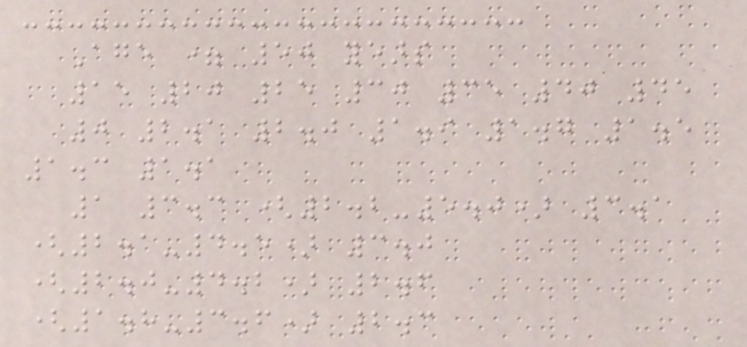Age = 50 years
15 20 25 30 35 40 45
0 2.1 2.0 1.9 1.7 1.5
1.3 1.1
1 3.3 (2.2-5.0) 3.1
(2.1-4.5) 3.0
(2.0-4.2) 2.6
(1.8-3.6) 2.3
